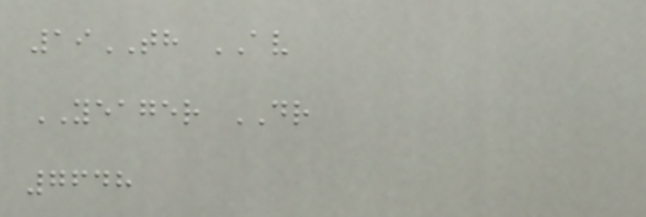19TH AV
YEAGER DR
7648
